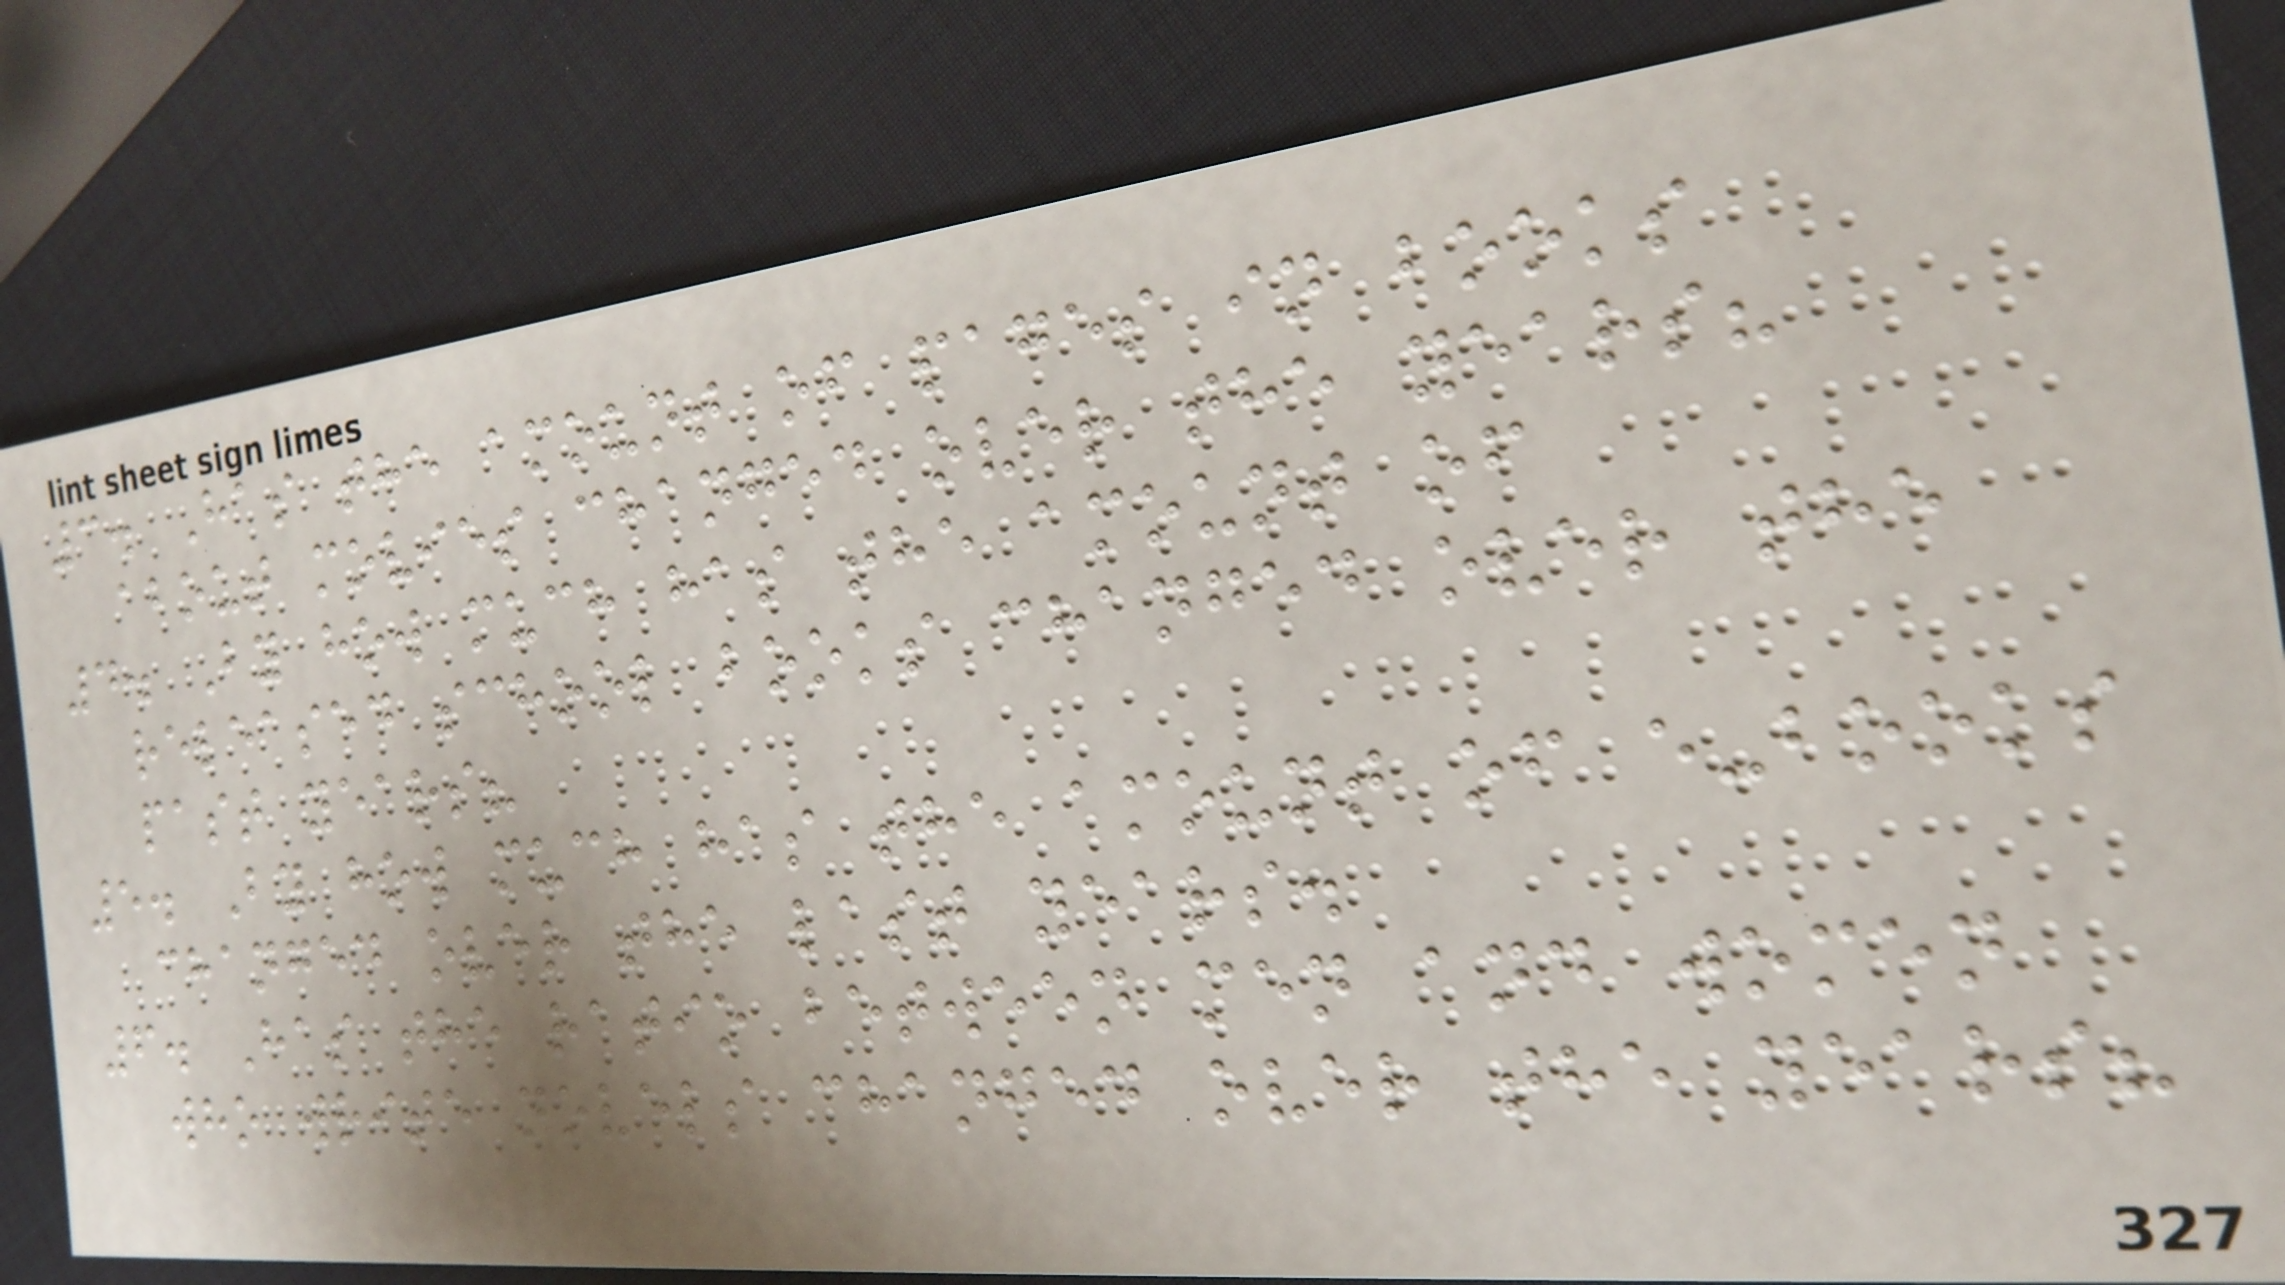3. Has the amount of pages in books
about movies changed over the years?
4. By how much has the amount of
released school books changed over the
past years?
5. By how much has the amount of e-books
changed over the last years.
6. Has the ratio between men and women
who write novels changed over the years?
